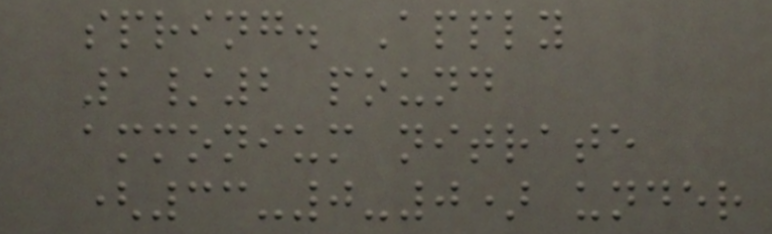spring. Apply
1/2 pound
ammonium nitrate
(33-0-0) under
